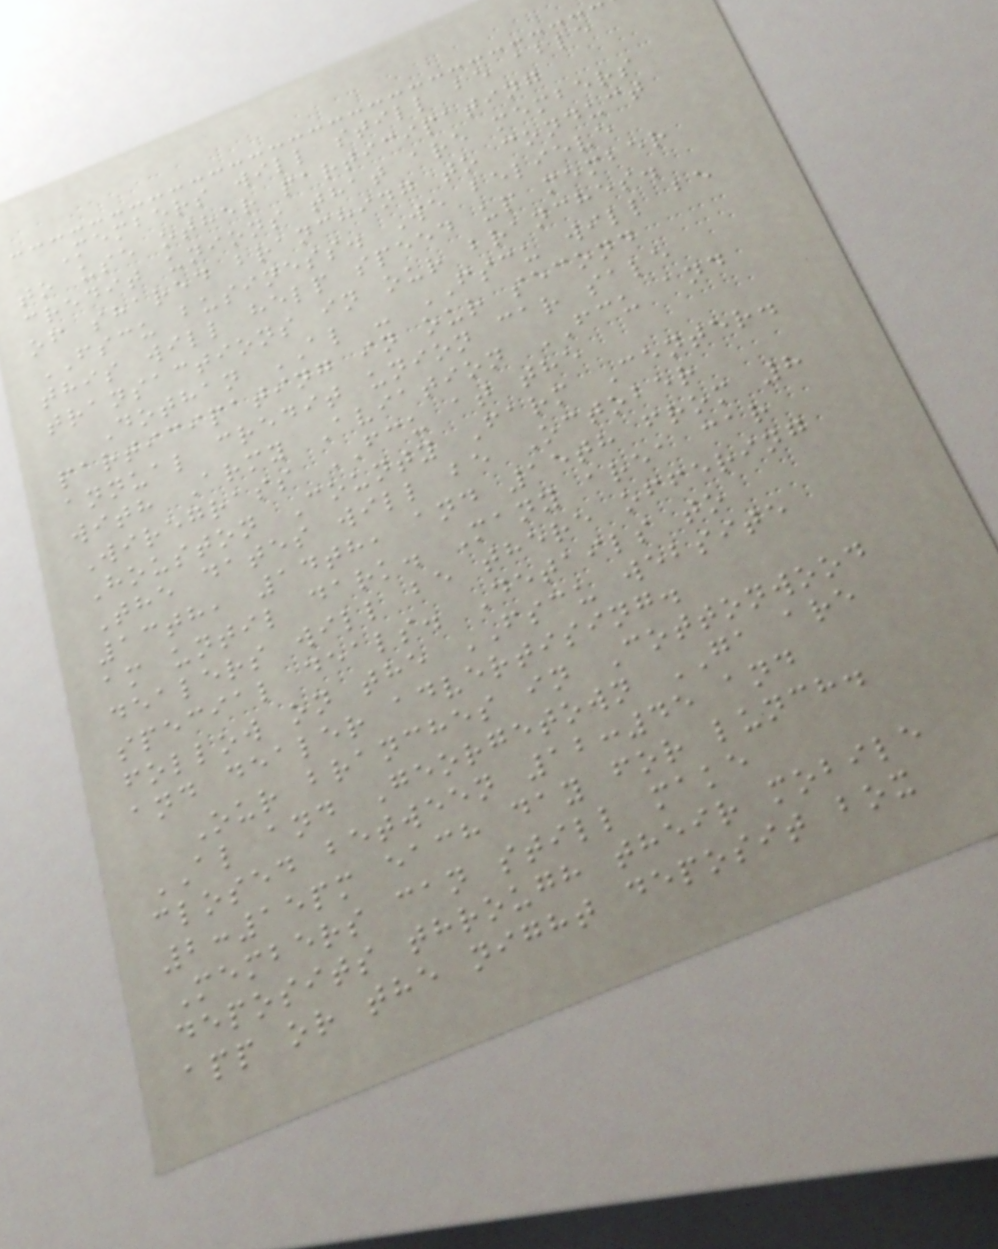Members will still be able
to use other participating
credit unions that are members
of shared branching to conduct
FSCU business. We believe
this will help speed up member
transactions in our branches.
Dothan AL - FSCU will be
participating in our second
annual credit union car sale
with Army Aviation FCU and
Wiregrass FCU at the
Houston County Farm Center.
The dates will be October
13th, 14th, and 15th from 8
am until dark. Many area car
dealers will be there offering
special deals. Details to
follow on the FSCU website
and dealer advertising.
Our branches in Cottonwood
AL and Georgetown GA are
closed between 12:45 and
2:15pm each day for lunch.
Members can still make
deposits through their mobile
app or the night deposit box
